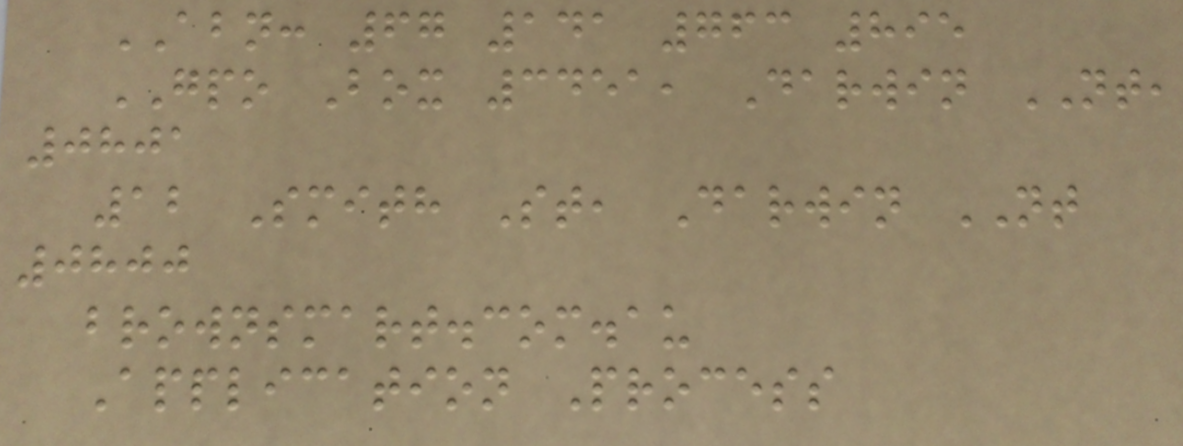ABN: 67 141 763 895
GPO Box 3451, Darwin NT,
0801
12 Smith St, Darwin NT
0800
brownsmart.com.au
Application Process
